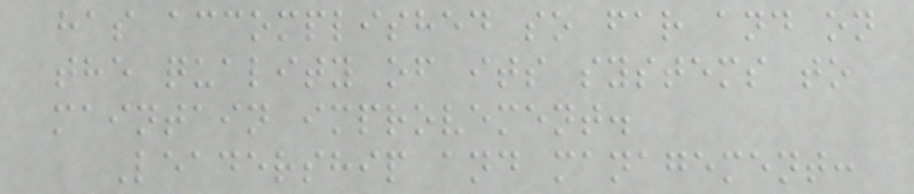has accomplished so far and on
the quality of its systems to
maintain improvement.
Leadership and management:
